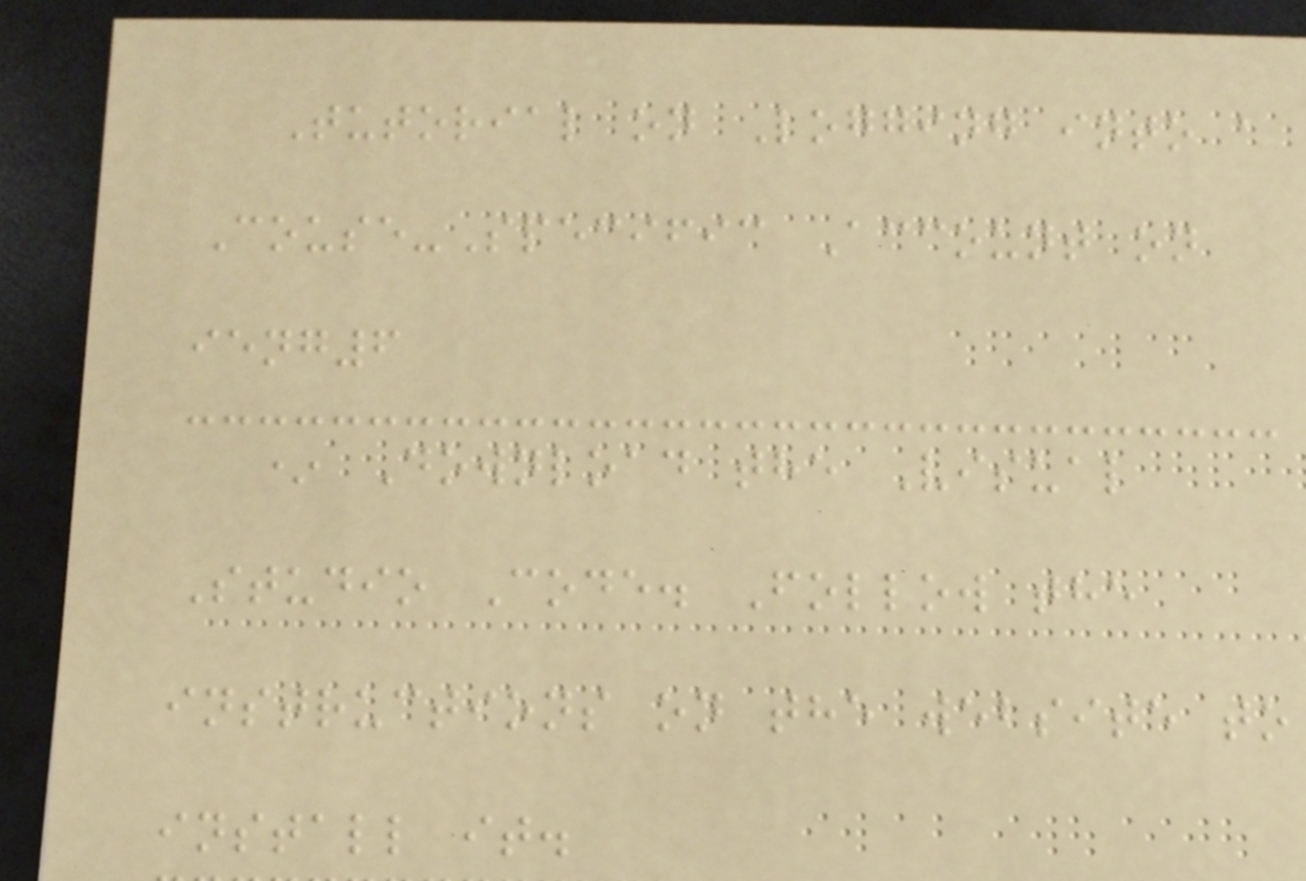Tutorial on Logging into a
Couse-Specific Account on
ieng6
* Download the Visual
Studio Code. Follow the
instructions on the website to
install it.
